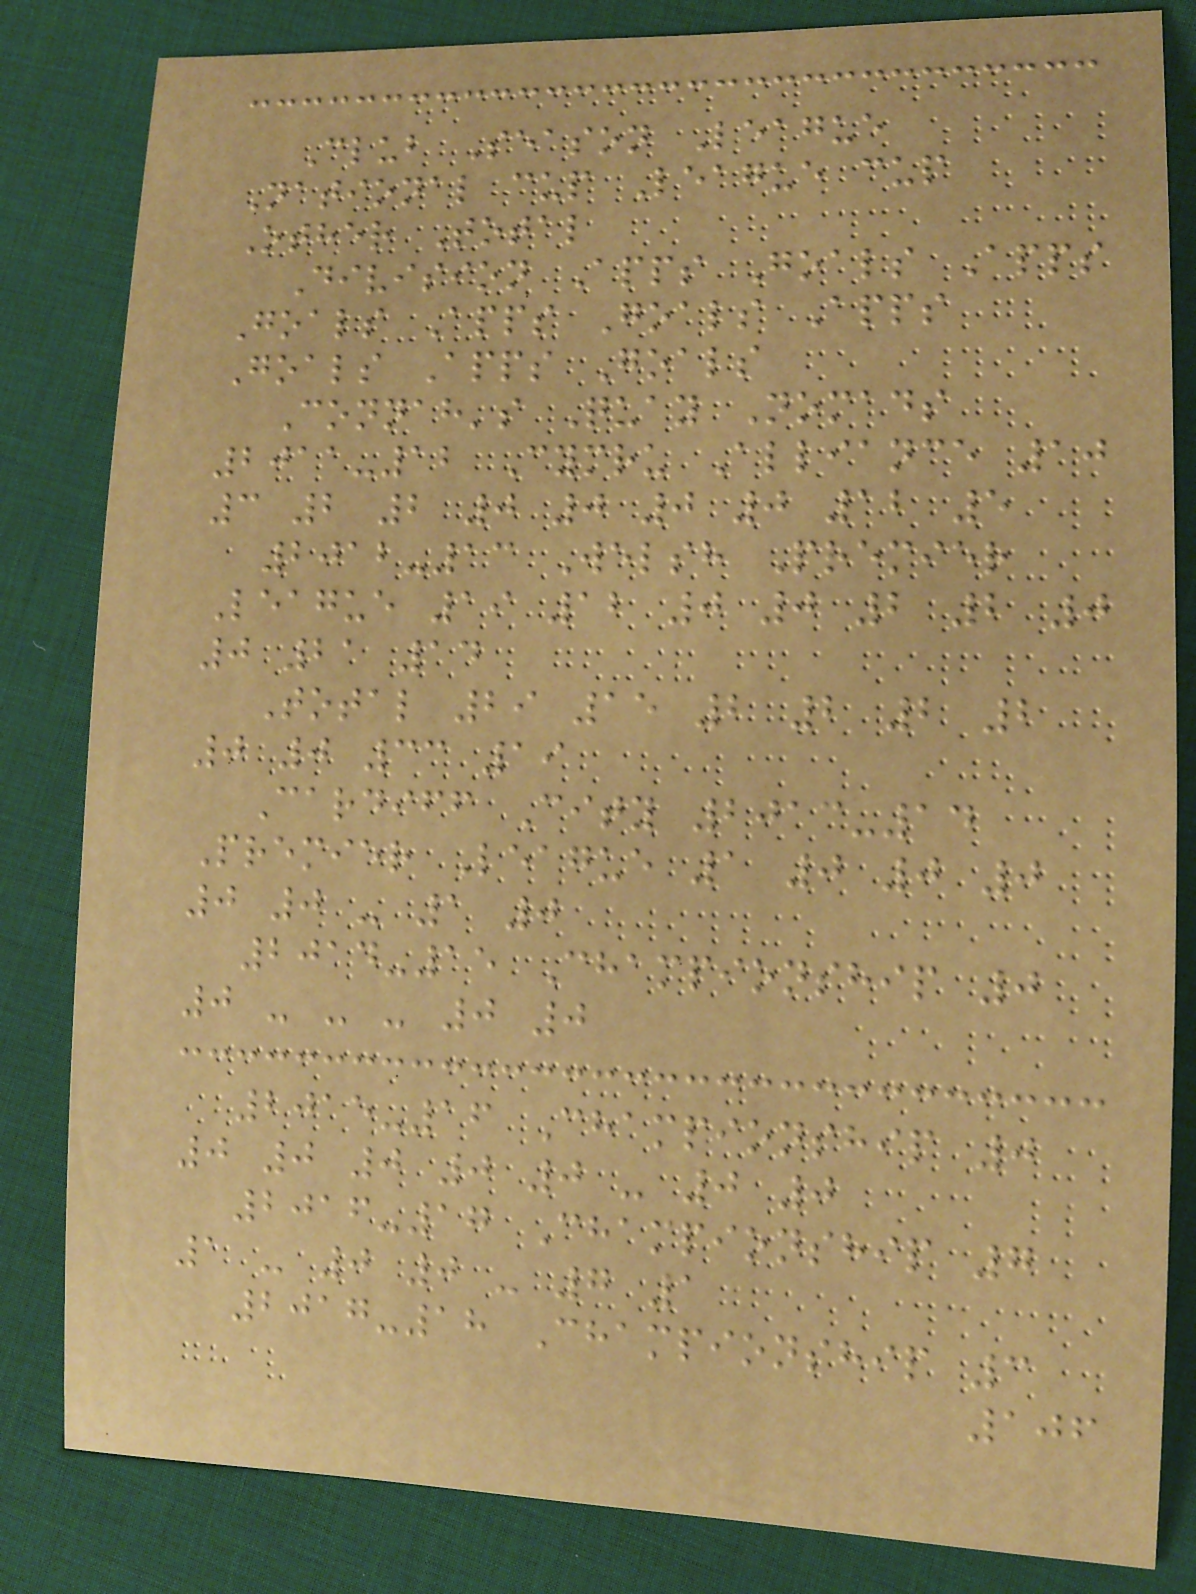Club Season League
National cup League cup
Other Total
Division Apps Goals Apps
Goals Apps Goals Apps
Goals Apps Goals
Connah's Quay Nomads
2011-12 Cymru Alliance 10
3 2 2 0 0 0 0 12 5
2012-13 Welsh Premier
League 19 12 0 0 2 2 0
0 21 14
Total 29 15 2 2 2 2
0 0 33 19
Cardiff City 2013-14
Premier League 1 0 0 0
0 0 - 1 0
2014-15 Championship 0
0 - - - 0 0
2015-16 Championship 0
0 0 0 0 0 - 0 0
2016-17 Championship 7
1 - 0 0 - 7 1
2017-18 Championship 3
106
